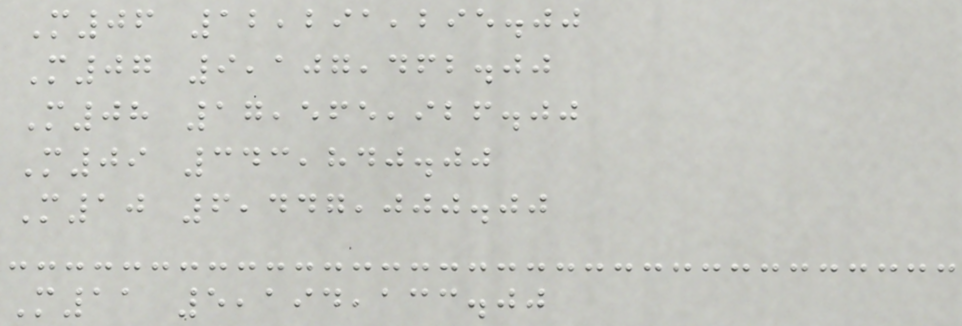M06 12,291,295.00
M07 9,107,462.00
M08 17,565,926.00
M09 343,840.00
M10 6,447,000.00
M11 5,194,133.00
